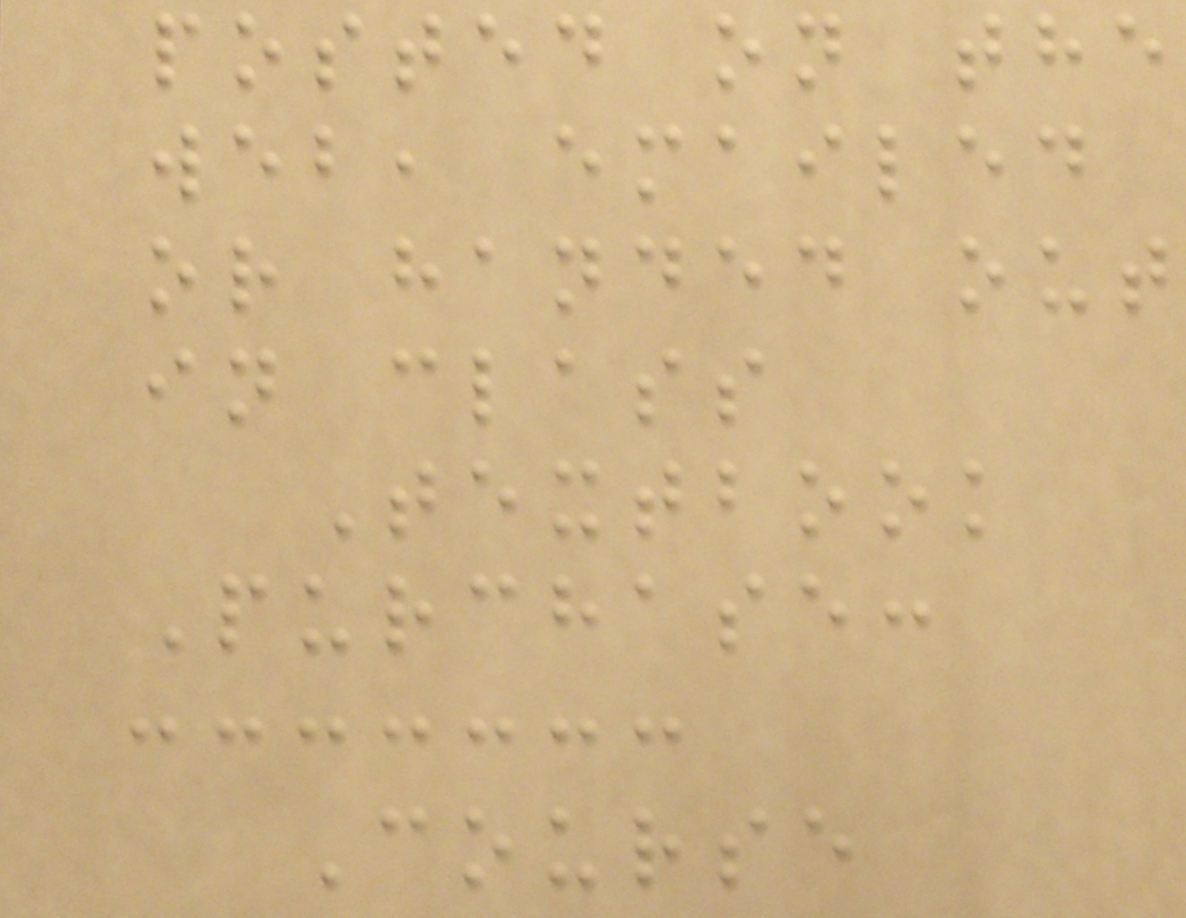posted on the
web, emailed
or handed out
in class
Textbook
Purchase:
Course
